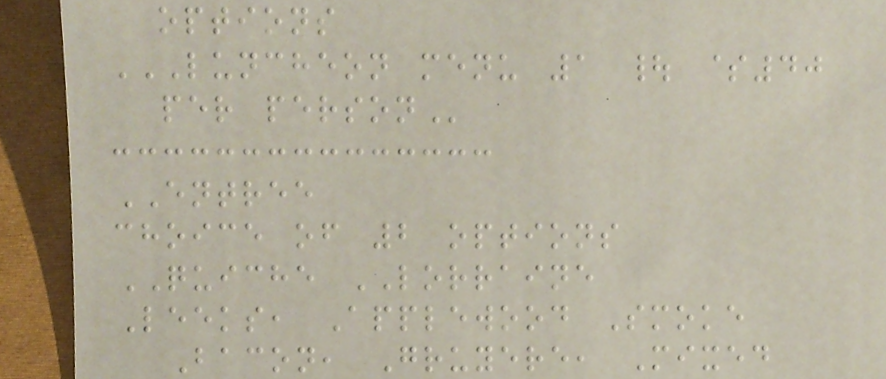options
LUNCHEON MENU 1 | $40
PER PERSON
ENTREE
choice of 2 options
QUICHE LORRAINE
Leeks, Applewood Smoke
Bacon, Gruyere, Mixed
